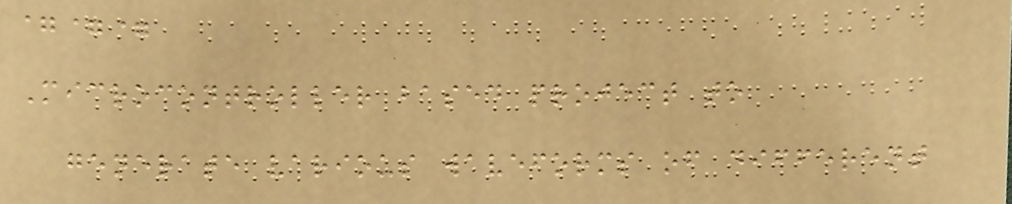===
Microcontroller based project to
generate various waveforms of different
